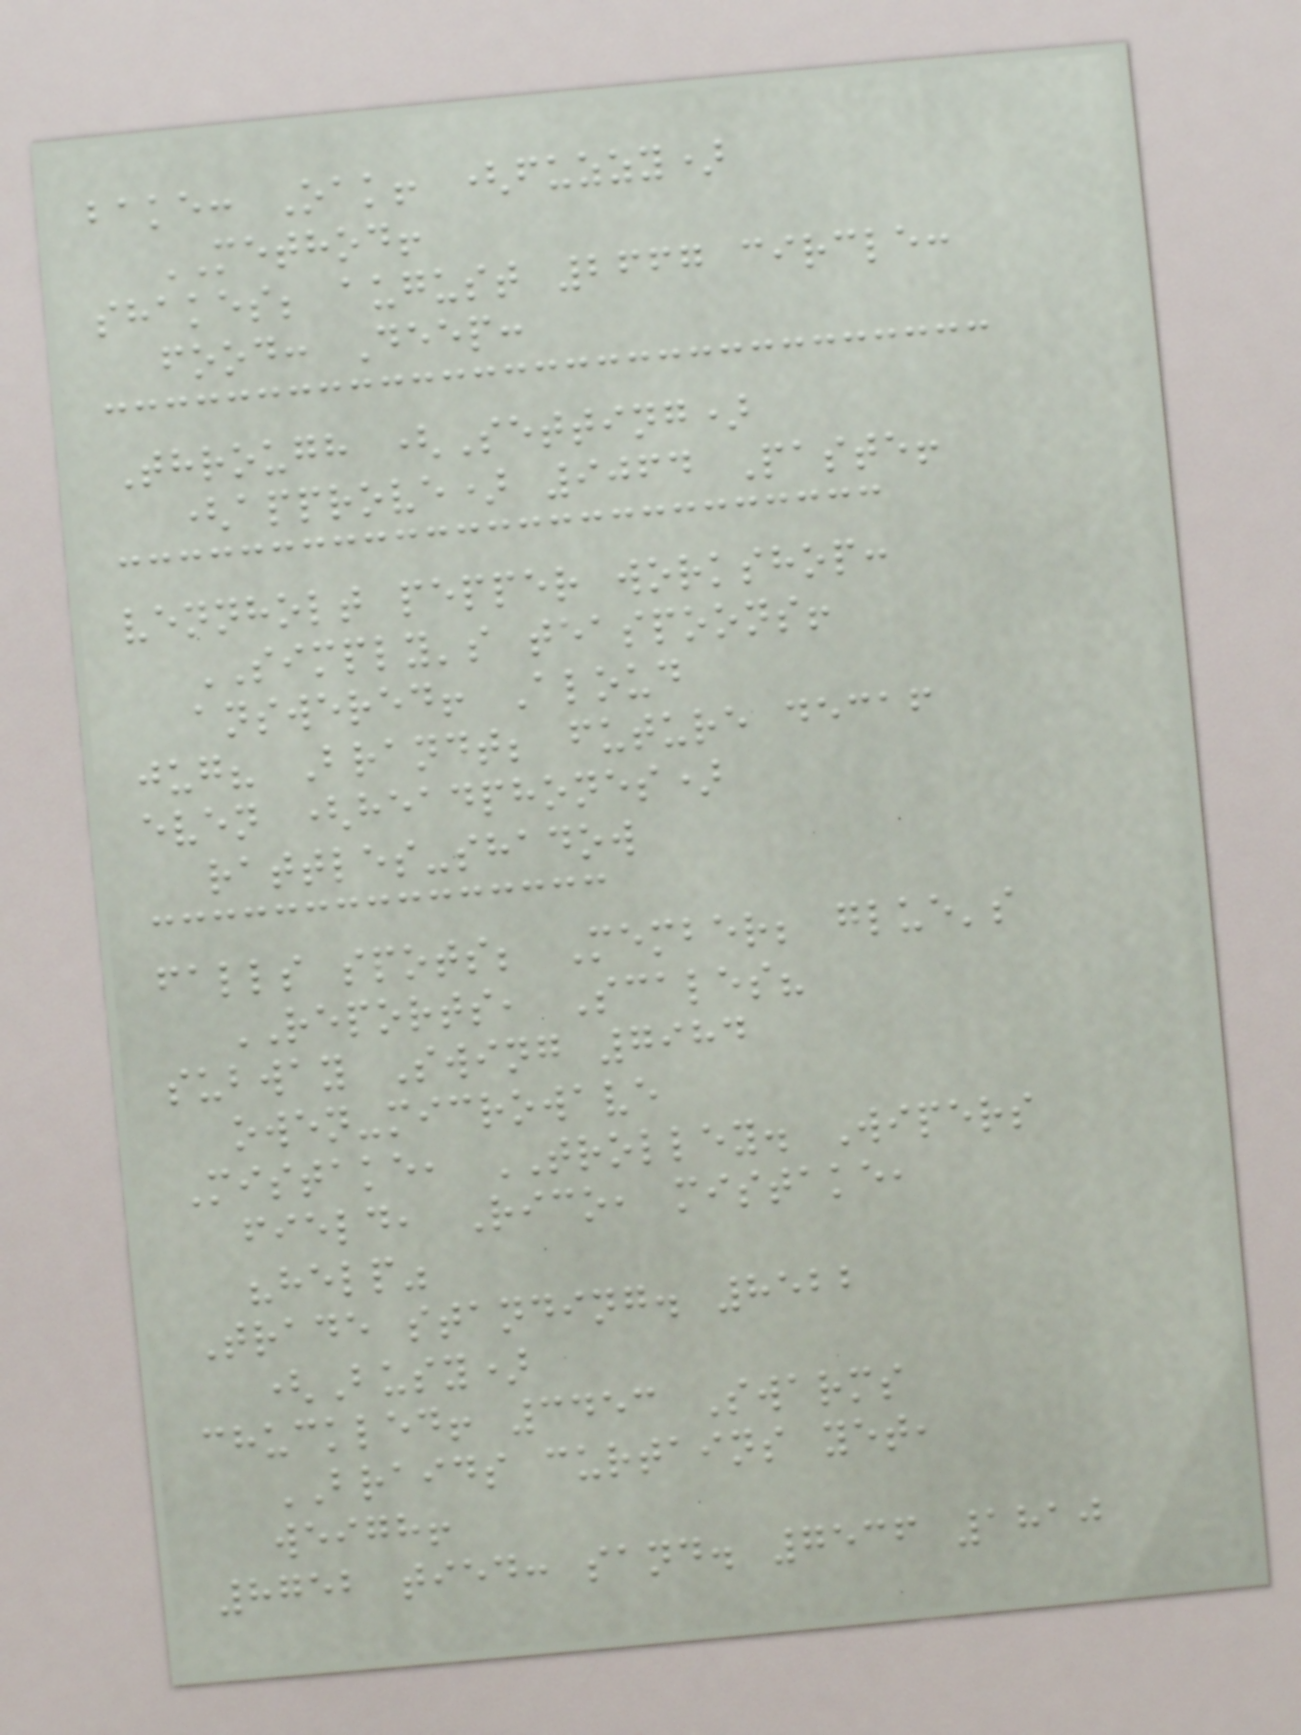bake: Oak! (fuzzy)
METHOD!
shakes; august 2667 circle:
food: Deep:
Through (Setting)
(approve) 9064 Paste!
vennholt pepper workshop:
SIMPLY's teaspoons!
answered! Aloud
jug? Brandt; future decaf
even (headphones)
rattles-shadow
falls spots; Member; glue's
REPORTS, Scales?
subway Swing 7984
owen-microwave
Mistake, TROLLEY. Wipers
field, Rico, mistake,
"help"
Trade standing. 8522
(Busy)
chuckled! 3453 Swarms
BRAIDS curtains yet,
weigh!
8752 tied: sand. 7536 1810
